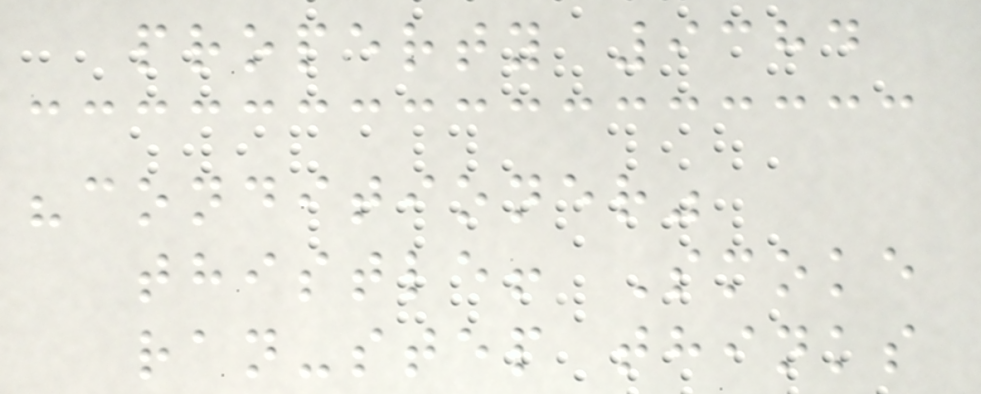property 9384
"conditioner"
thistle! Smoke
ran-step thinks
